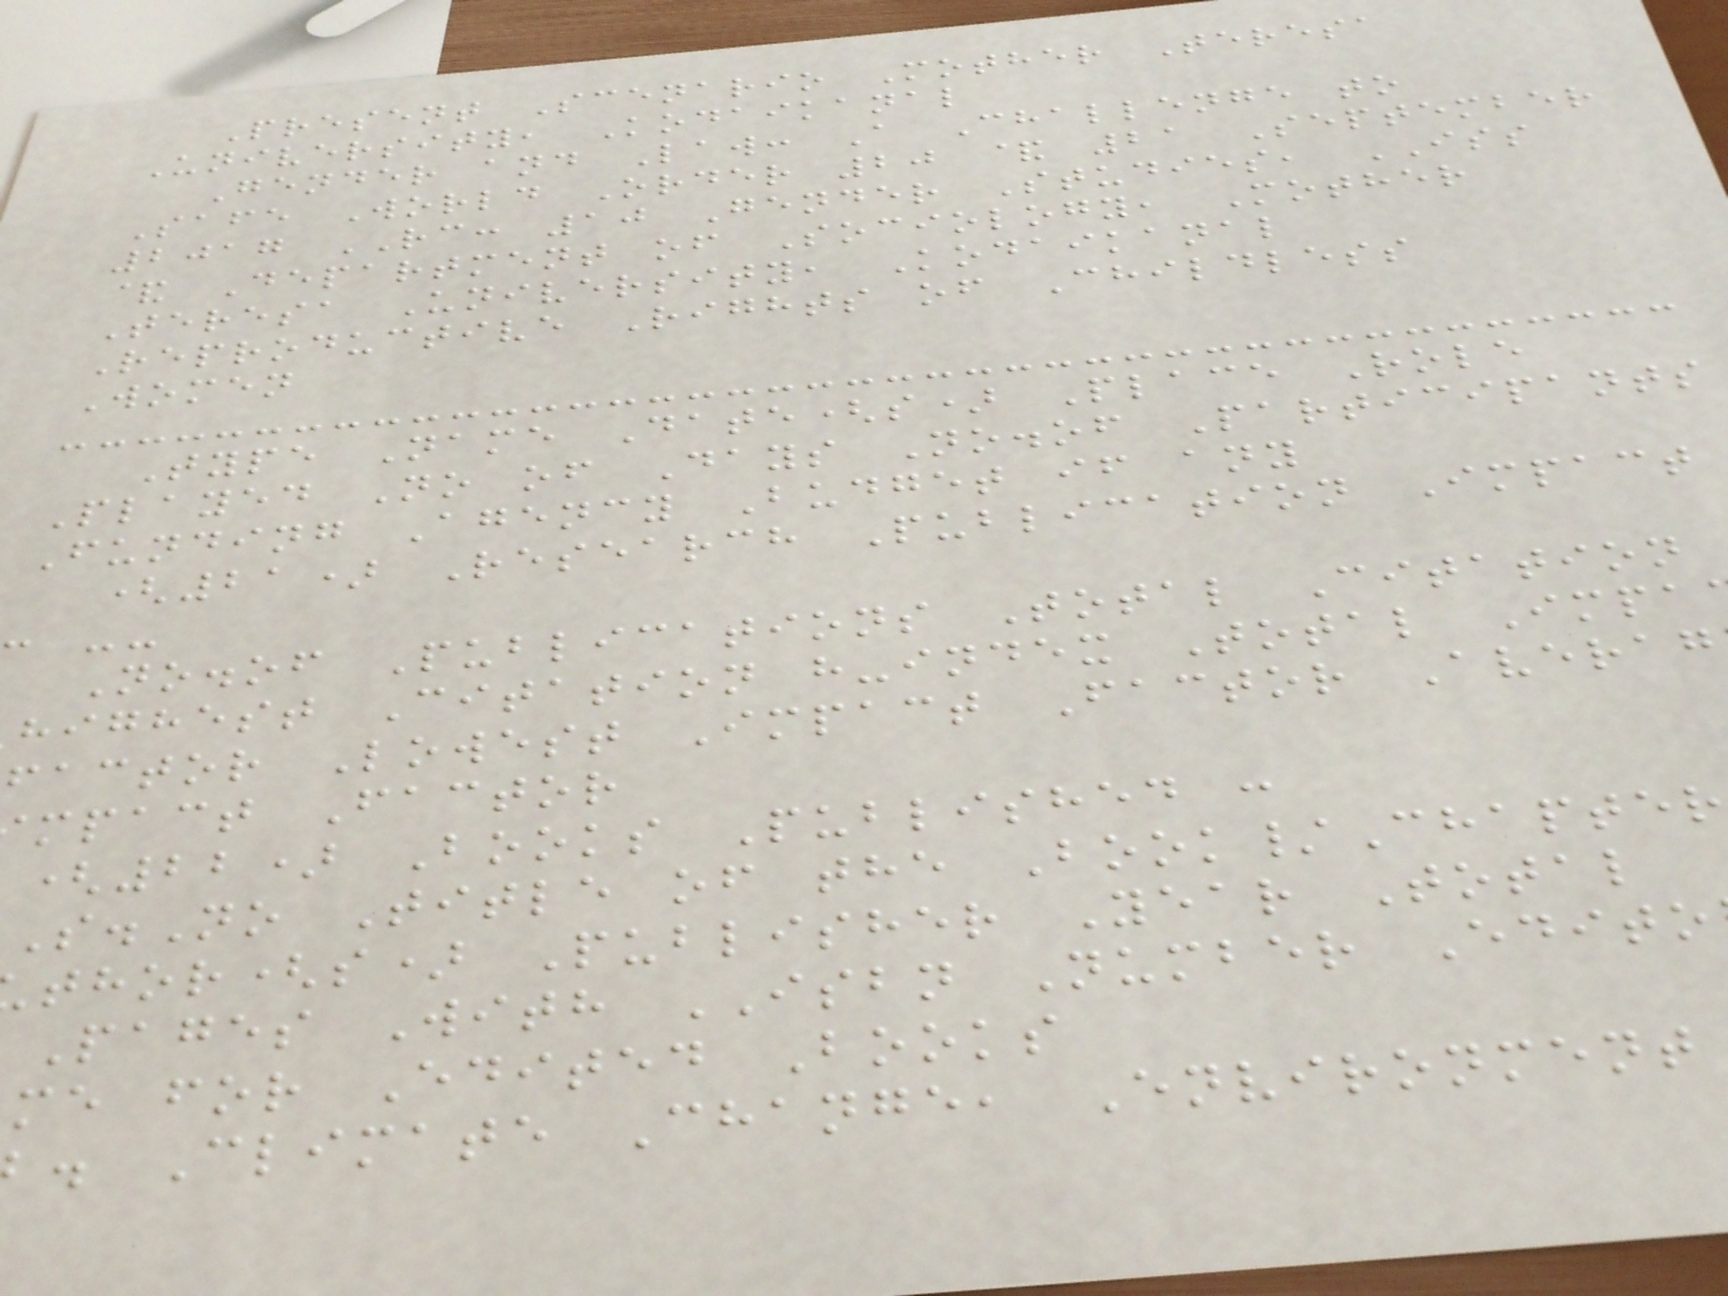Present Scenario Mother Teresa
University, Kodaikanal
Gender and Law: A Challenge to
Safe World Order 20 & 21 September
2017 RC: 10 Gender Studies, ISS
& Department of Sociology, Mother
Teresa University, Kodaikanal
Reproductive Rights of Childless
Women
Type Name Date(s) Place Role
Played No of Days No.of Participants
Funding Agency Budget if any
(21) Research Publication Impact
No.of Publications Total Citation
highest Citation h-index Total Impa
factor Lowest Impact Factor Averag
mpact Factor
(22) Books Published :
S.No Title of the Book/Chapter
thor(s) Publisher Year Total
Pages With ISBN Number Edito
me for Edited Books
. Climate Change, Environment
